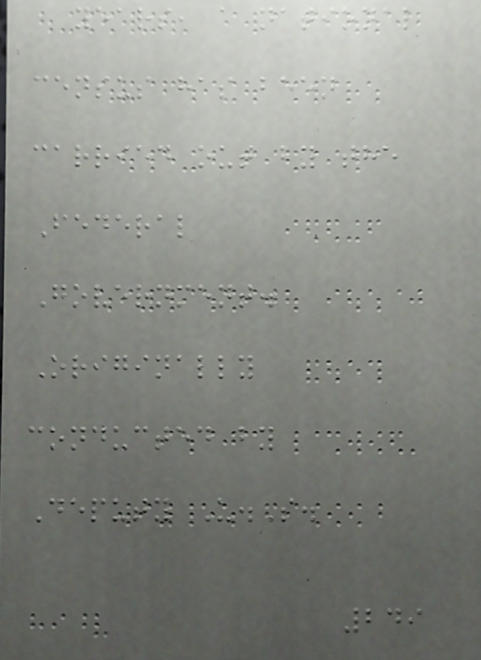years, a national
census has been
carried out by the
Federal
Government.
Originally
conducted by
Deputy U.S.
249
